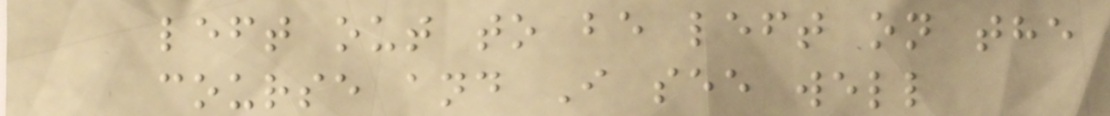left out to be left on the
course and I see well
